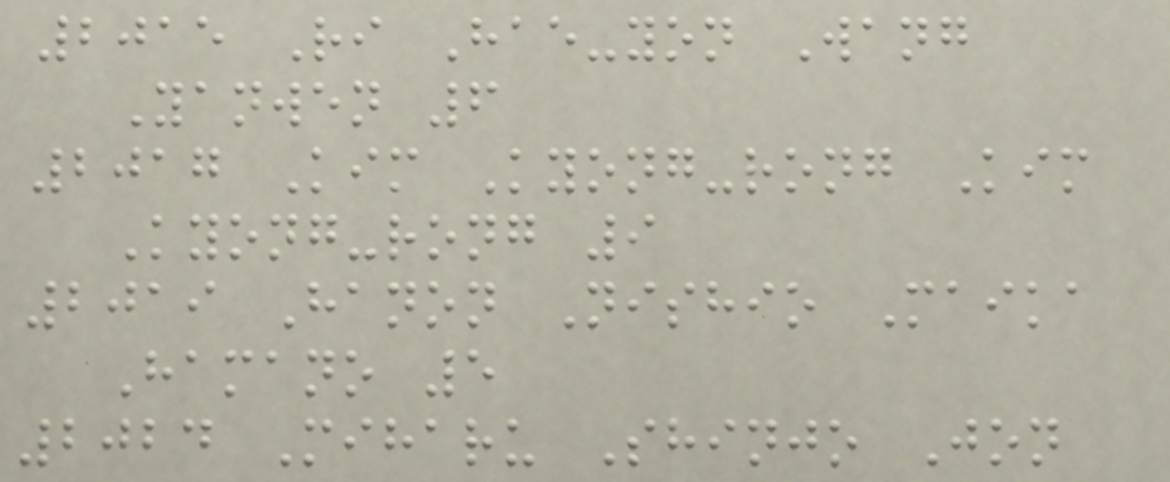2015 Ri Hae-yon Wang
Yanwen 6
2017 Kim Kyong-rong Kim
Kyong-rong 9
2019 Hanon Nishio Maika
Hamano 5
2024 Miharu Shinjo Jon
